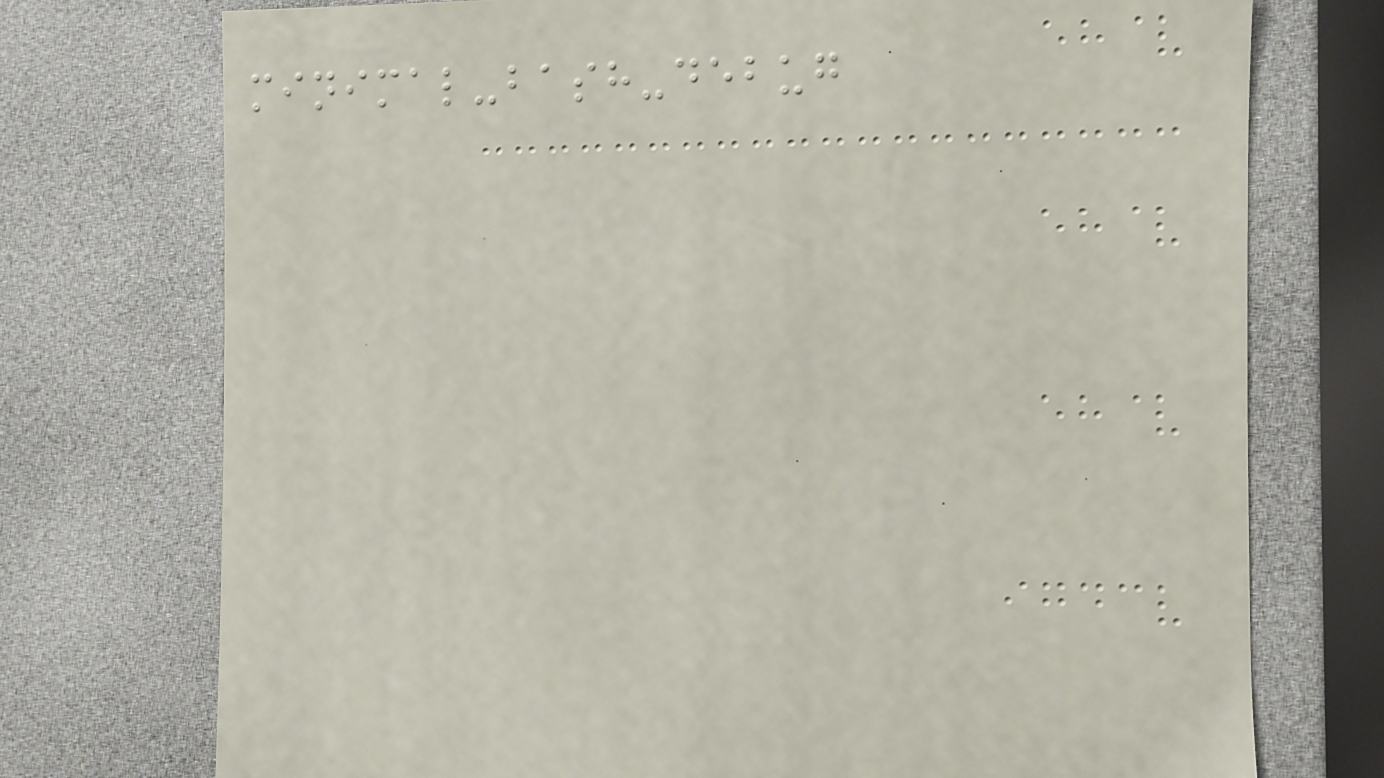minimal-bash-debug
